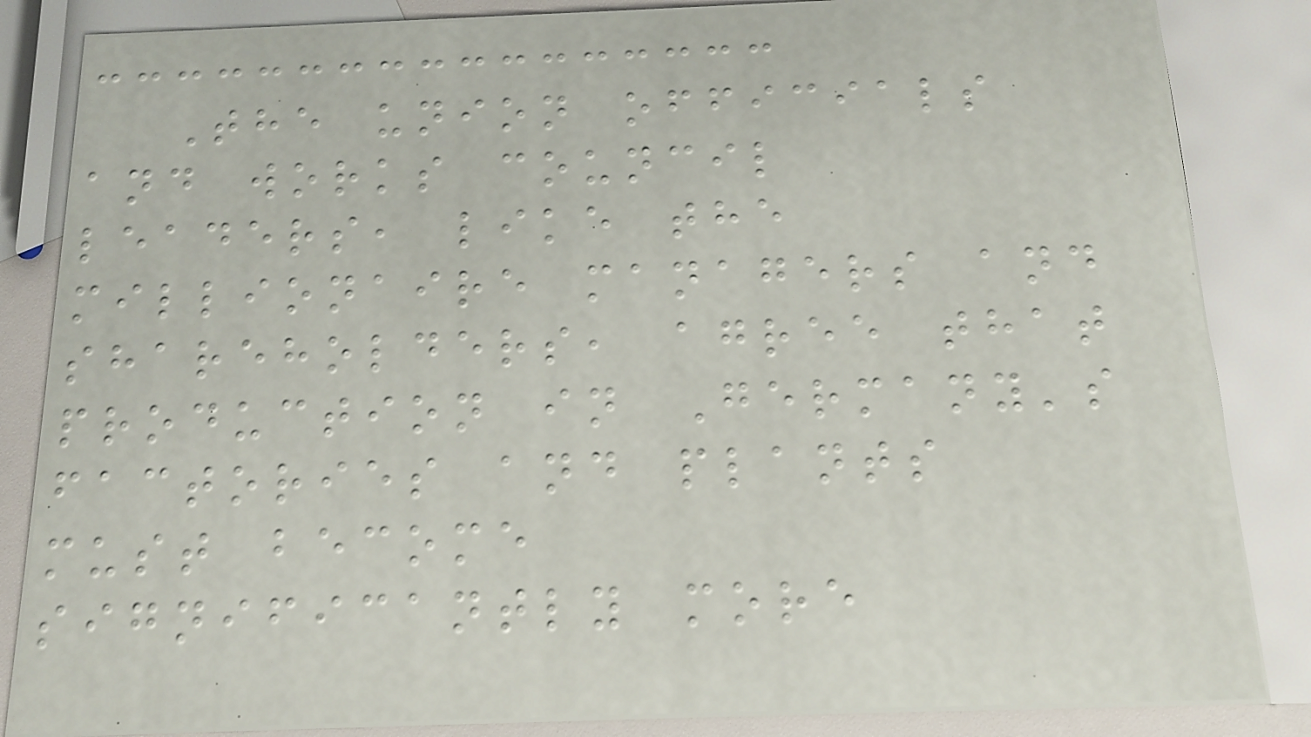The union officials
and works council
leaders, like the
millionaire managers and
shareholders, agree that
production in Germany's
factories and plants
must become
significantly more
